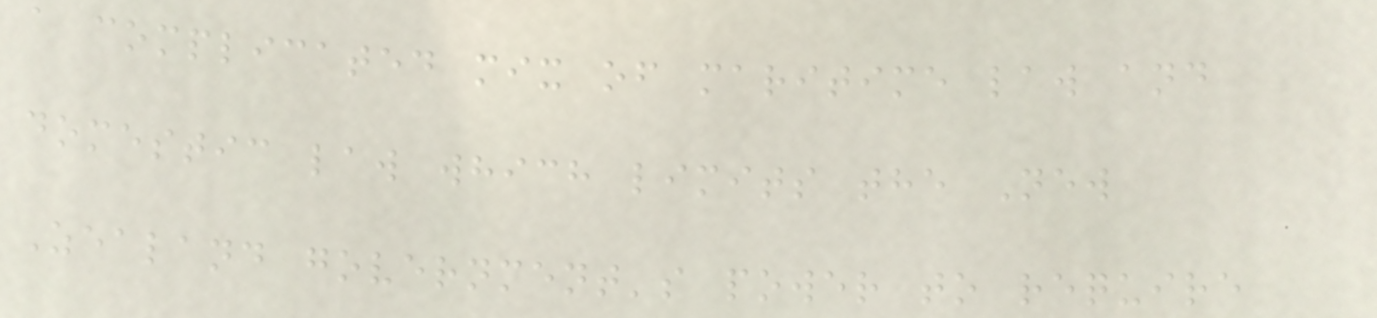a complicated mix of maritime law and
domestic law which limits the New
Zealand government's power to require
